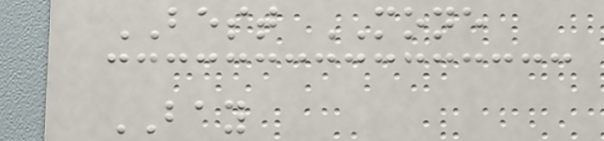BEST MONE
BAY
